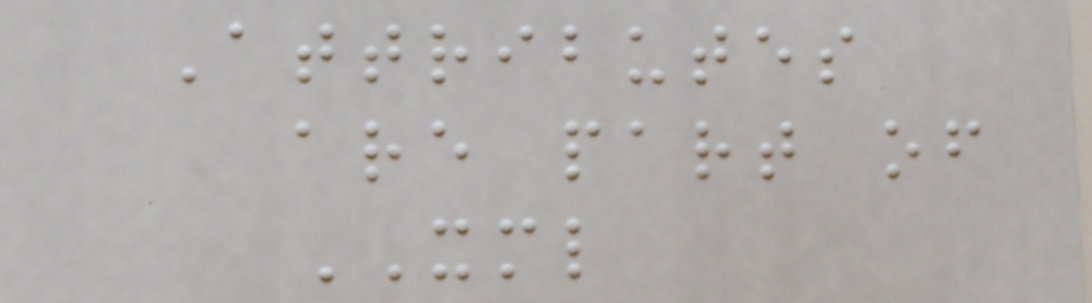Attributes
are part of
XML
